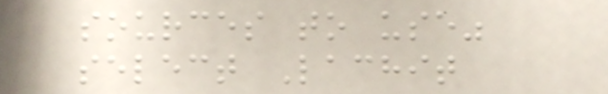sources to use"
select Lachit
